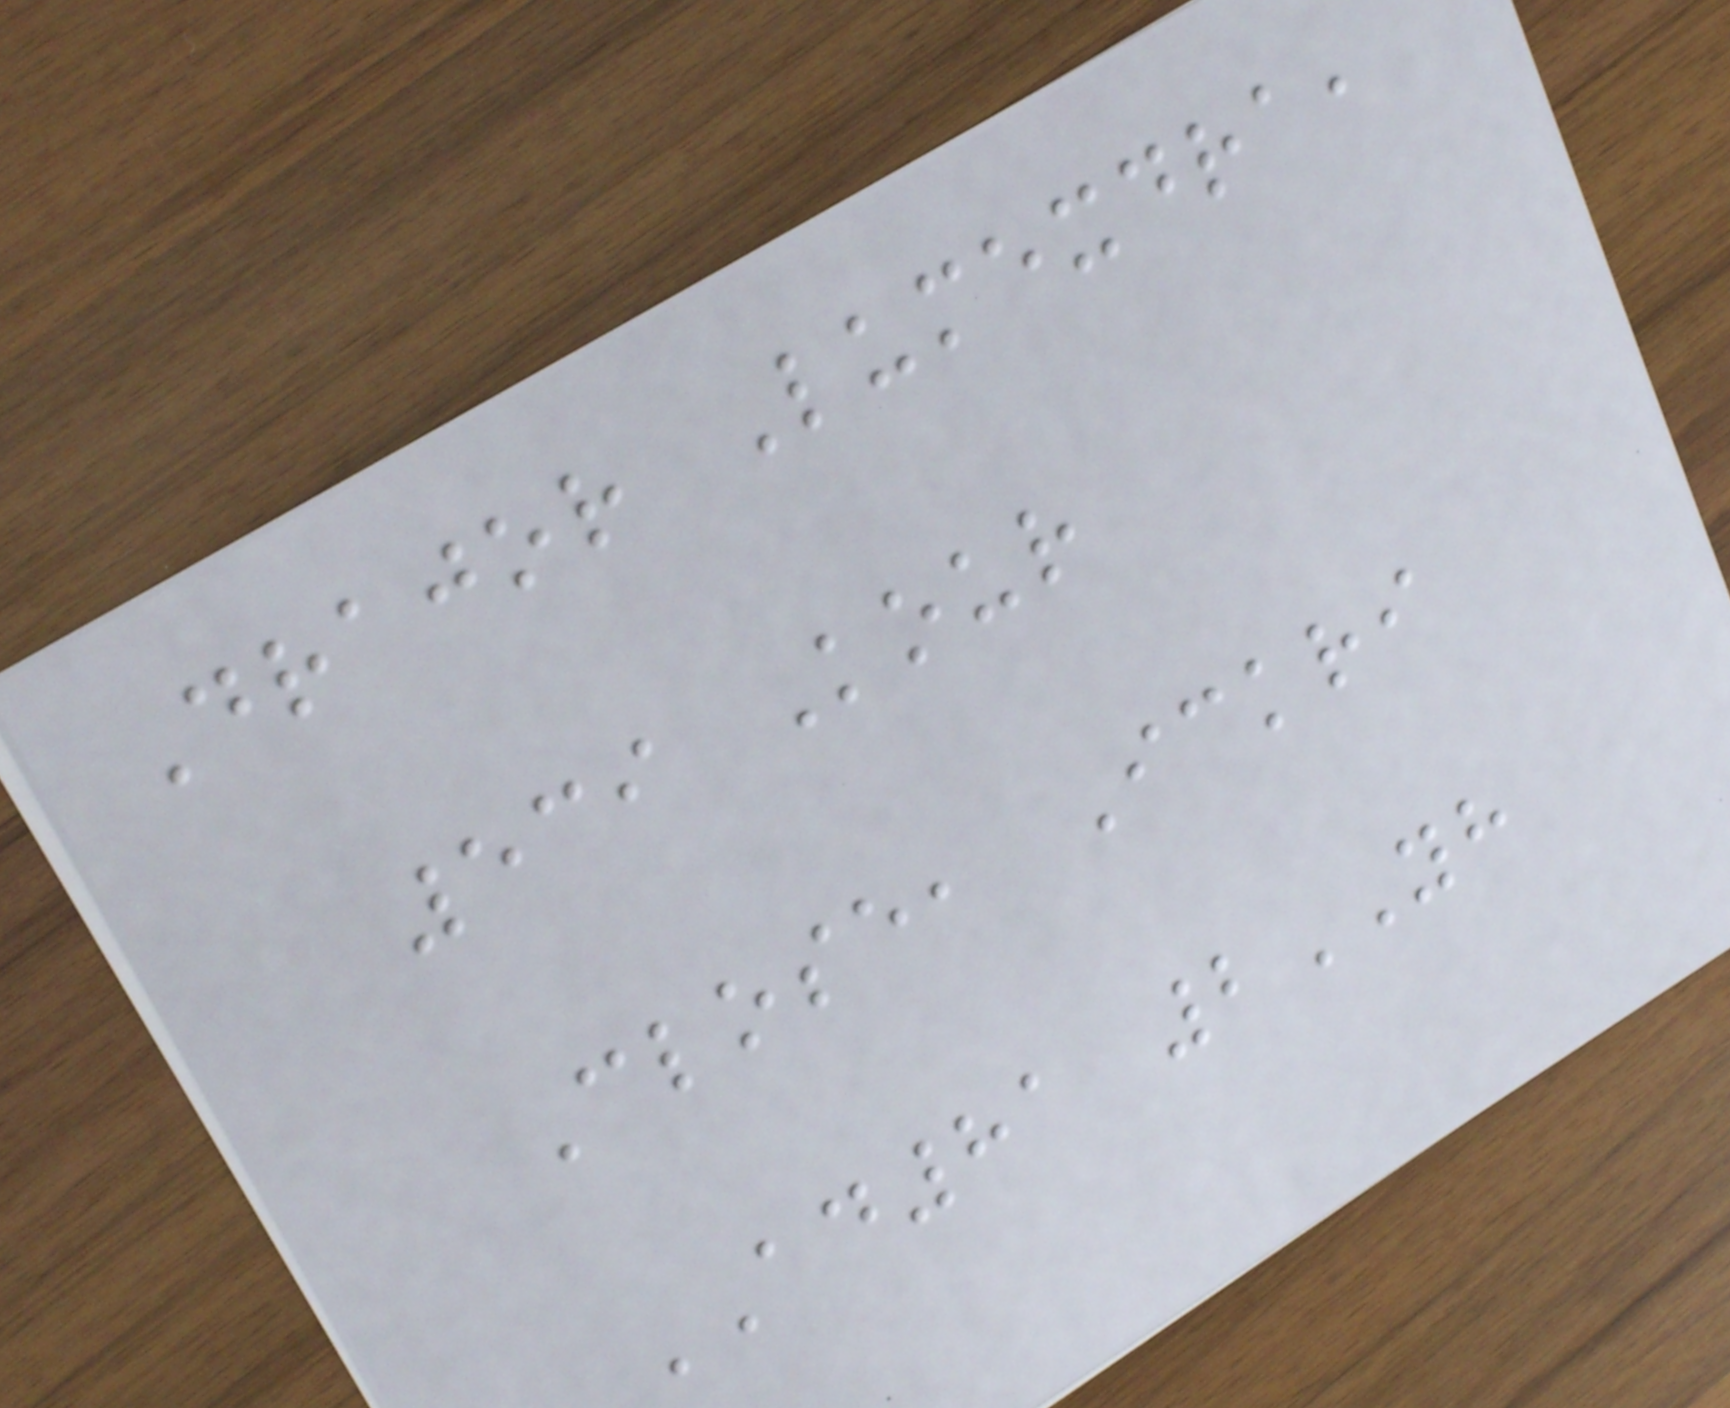Drajor Lumexdra,
539 Kour
Close, Ickri
AD81 2YH
